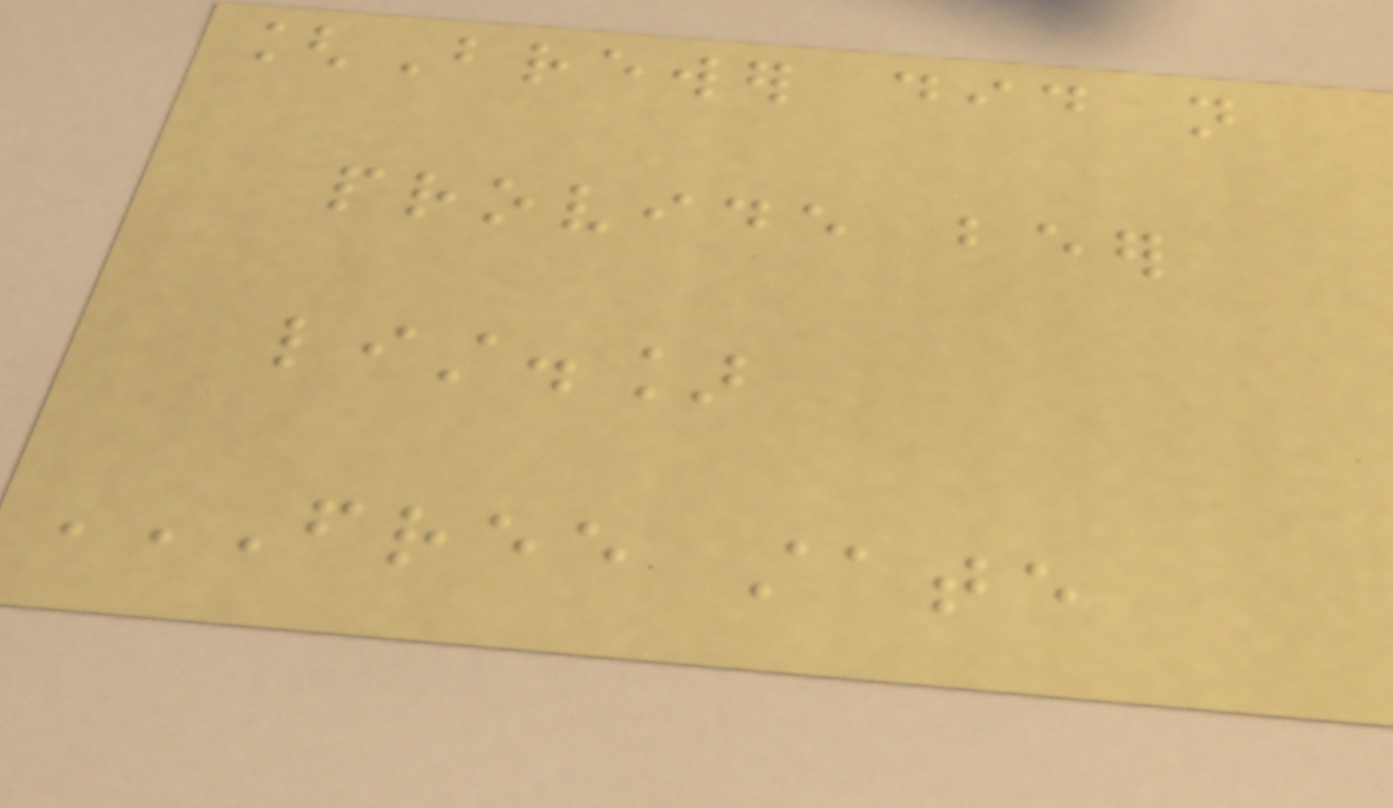[Brewer did not
provide beer
list.]
FREE STATE
